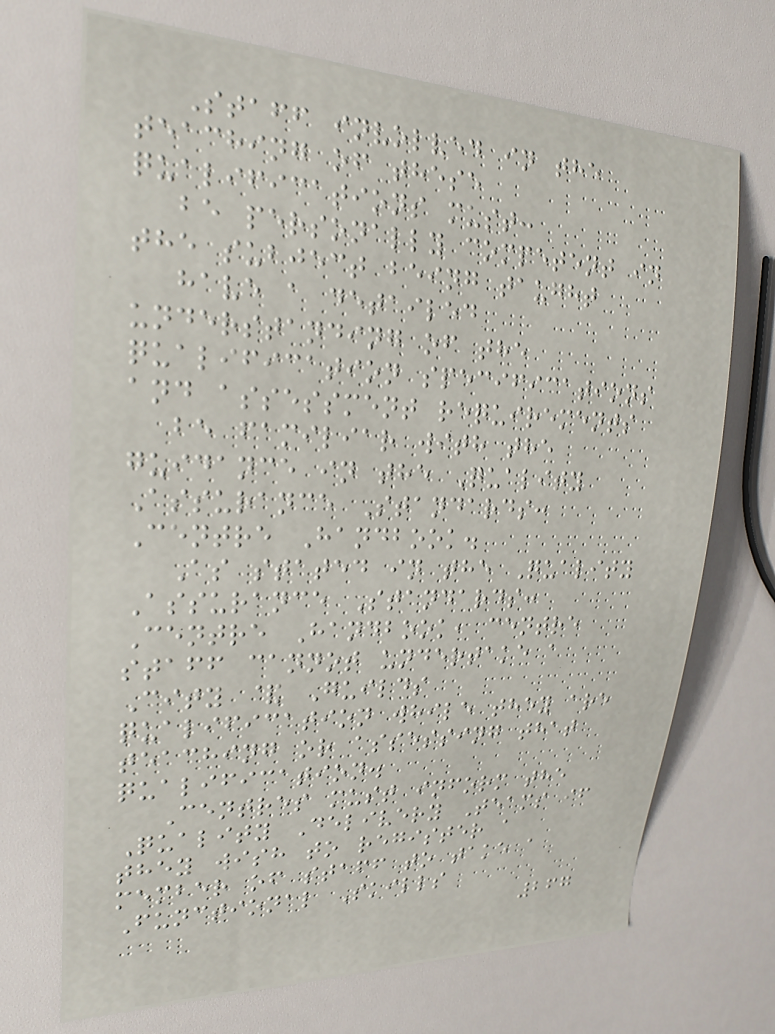Staff involved in the
teaching of these
qualifications must:
be personally competent in
the subject being taught
have a detailed
understanding of the
qualification specifications
and assessment requirements
be familiar with the
guidance in the Quality
Assurance Standards:
Centre Handbook.
As stated in the Quality
Assurance Standards:
Centre Handbook, centre
staff cannot undertake a
City & Guilds
qualification while they are
teaching or assessing that
qualification.
Centres must inform the
Quality Delivery Teams if
they wish to register a
member of staff to take a
Functional Skills
267
